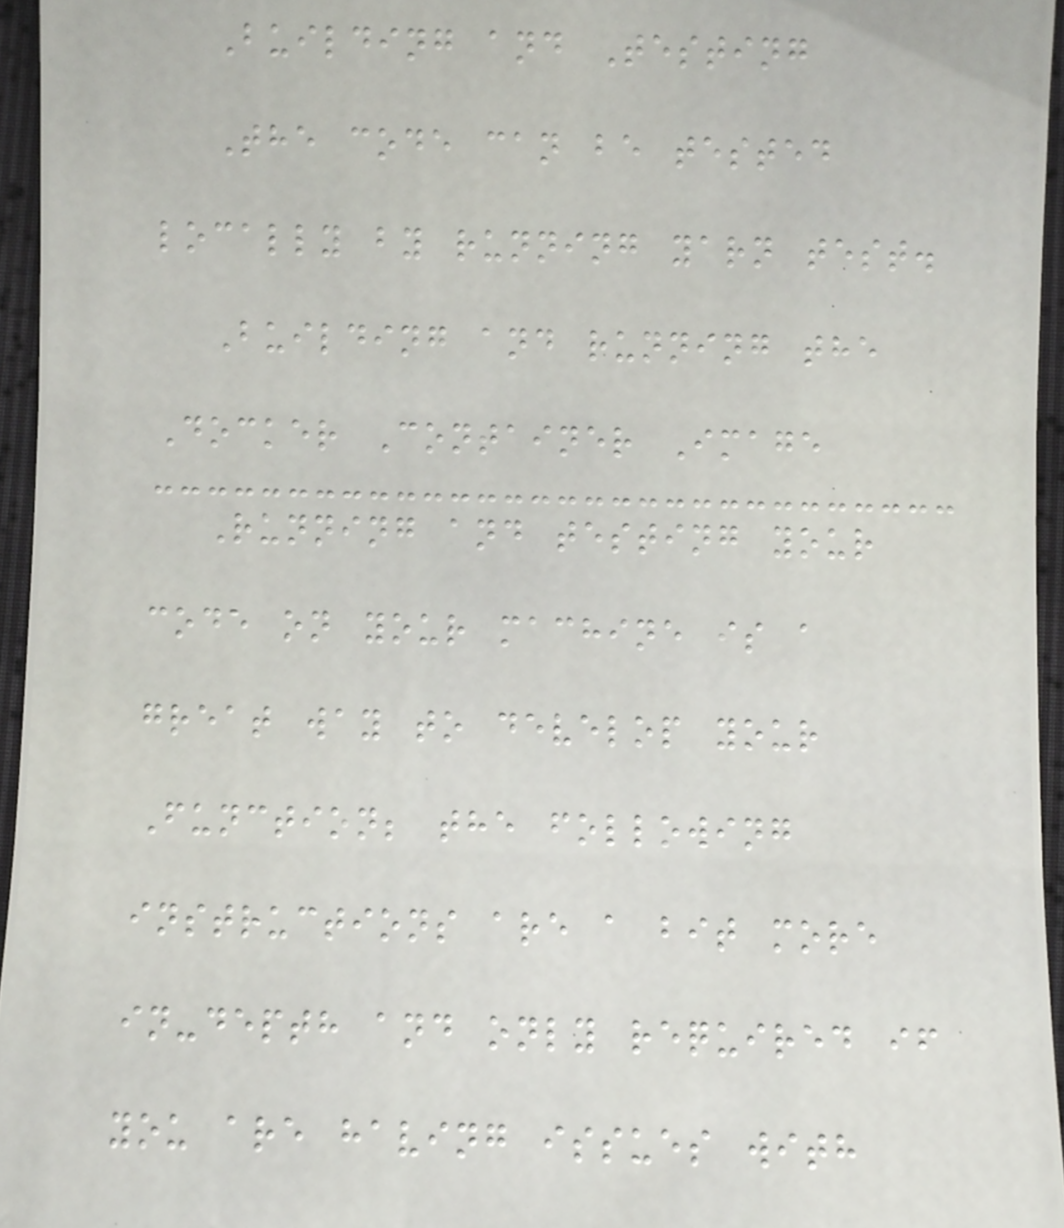Building and Testing
The code can be tested
locally by running yarn test.
Building and running the
Docker Container Image
Running and testing your
code on your machine is a
great way to develop your
Function; the following
instructions are a bit more
in-depth and only required if
you are having issues with
